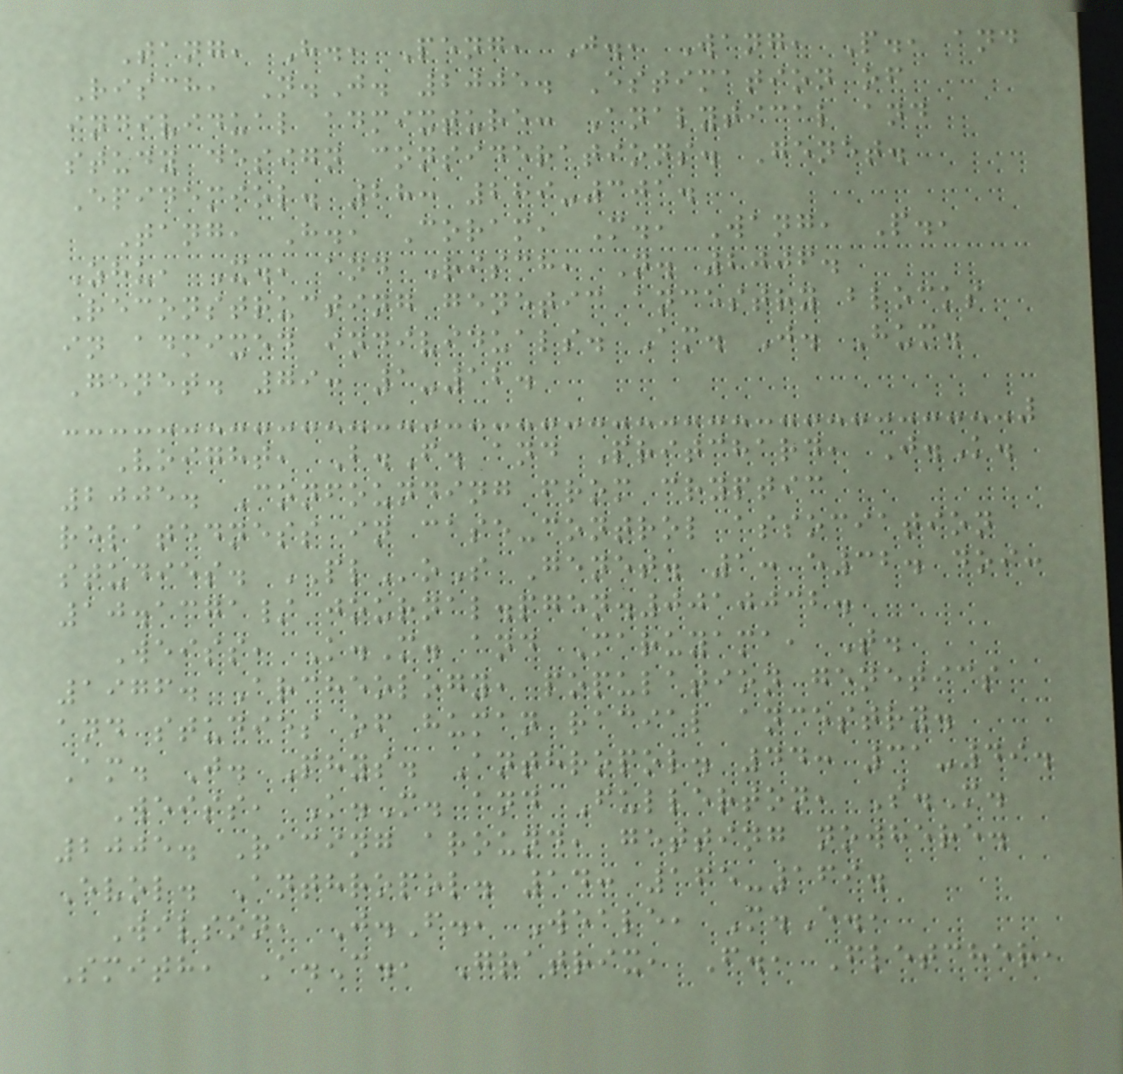Tang, H., Peng, J., Wang, P., and
Risch, N.J. 2005. Estimation of
individual admixture: Analytical and
study design considerations. Genet.
Epidemiol. 28: 289-301.
Tang, H., Coram, M., Wang, P.,
Zhu, X., and Risch, N. 2006.
Reconstructing genetic ancestry blocks
in admixed individuals. Am. J. Hum.
Genet. 79: 1-12.
Voight, B.F. and Pritchard, J.K.
2005. Confounding from cryptic
relatedness in case-control association
studies. PLoS Genet. 1: e32. doi:
10.1371/ journal.pgen.0010032.
Weiss, K.M. and Maruyama, T.
1976. Archeology, population genetics
and studies of human racial ancestry.
Am. J. Phys. Anthropol. 44: 31-49.
Weiss, K.M. and Fullerton, S.M.
2005. Racing around, getting nowhere.
Evol. Anthropol. 14: 165-169.
Wilson, J.F., Weale, M.E.,
Smith, A.C., Gratrix, F., Fletcher,
